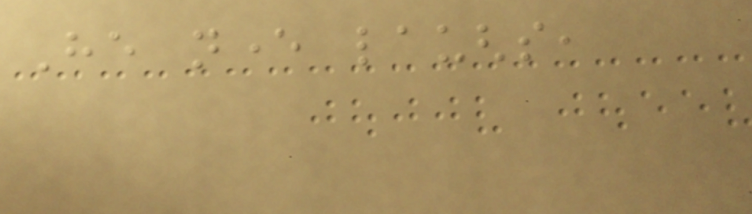He never laughs,
